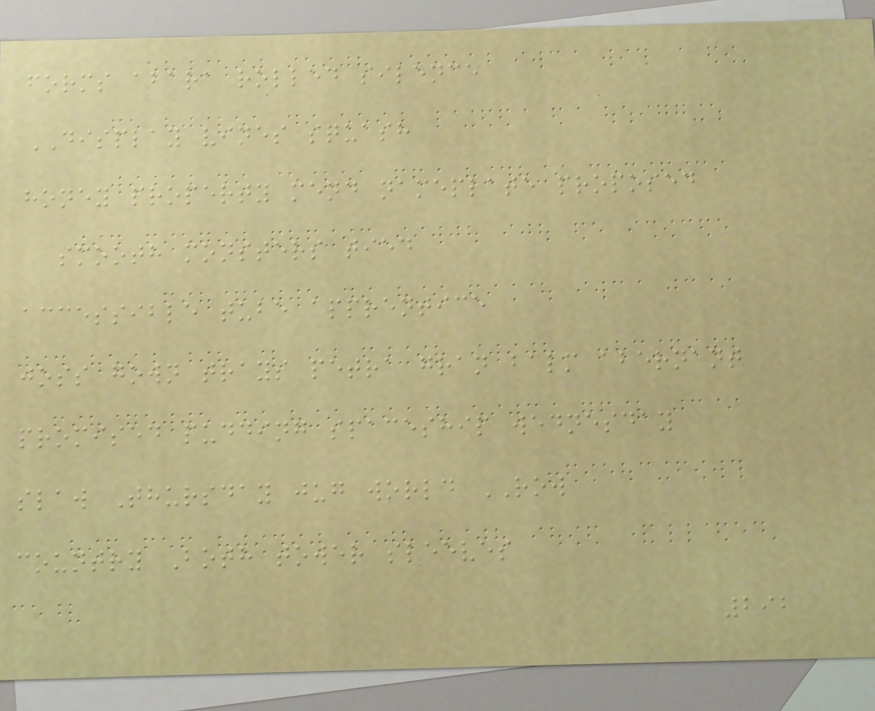forms abara rolled silence
DISPLAY vines squash
honey property mend nameplate proposed
smooth monsters tied
accessible tube apprentice
joss gown trays petra gran balm abernant
promised pudding spaceship wednesday
slaw Thursday jug world ROW
country Both tower sleeves
292
